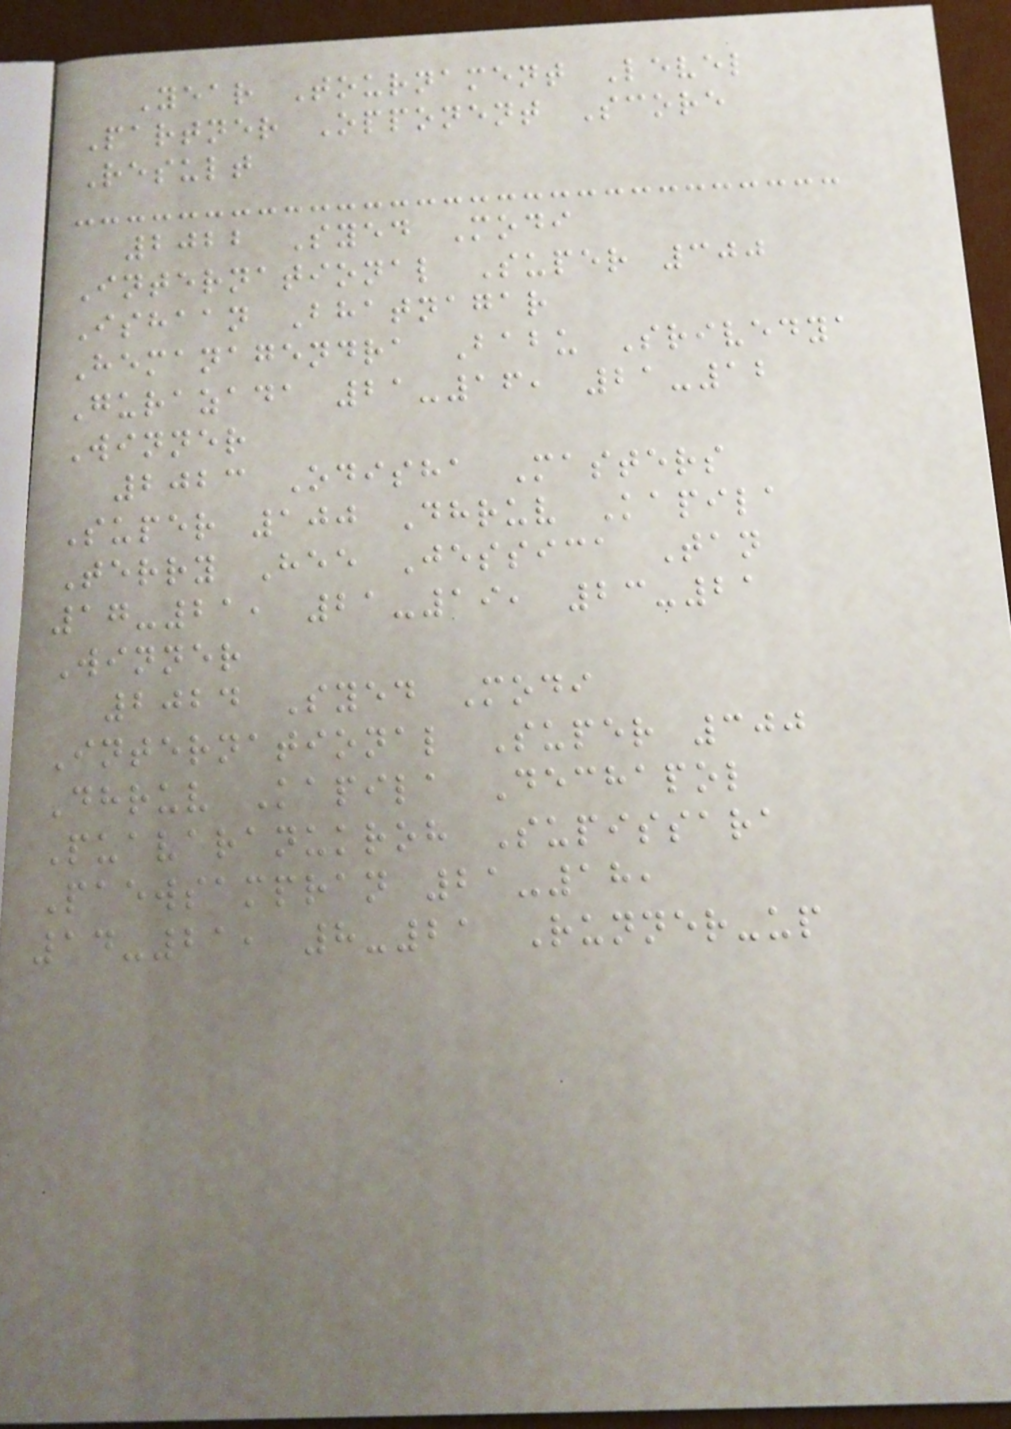Year Tournament Level
Partner Opponent Score
Result
2022 Syed Modi
International Super 300
Ishaan Bhatnagar
Hemanagendra Babu Srivedya
Gurazada 21-16, 21-12
Winner
2023 Odisha Masters
Super 100 Dhruv Kapila
Terry Hee Jessica Tan
17-21, 21-19, 23-21
Winner
2024 Syed Modi
International Super 300
Dhruv Kapila Dechapol
Puavaranukroh Supissara
Paewsampran 21-18,
14-21, 8-21 Runner-up
